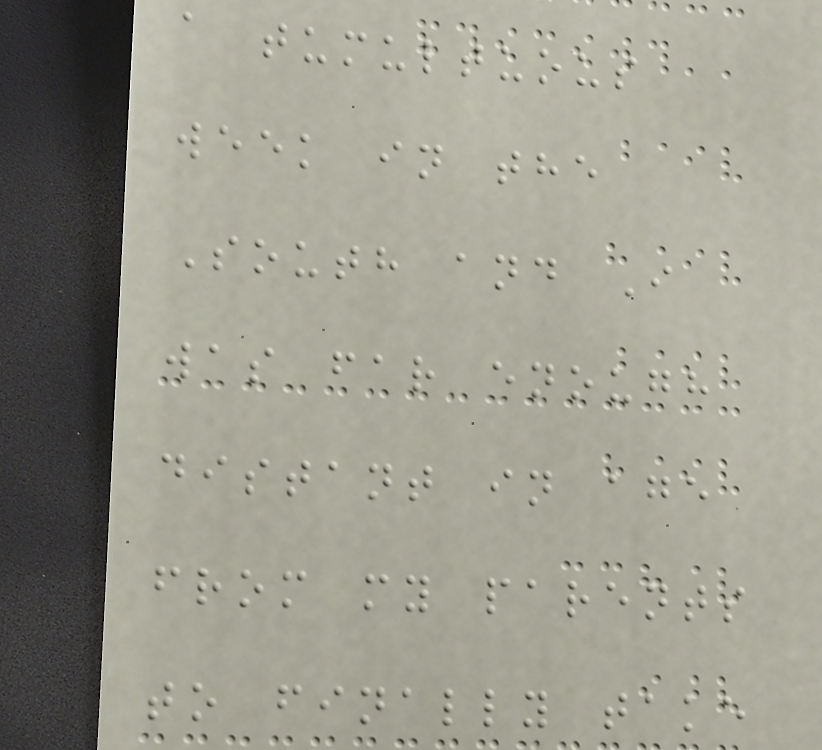a tumultuous
week in the
South and I
was far enough
distant in age
from my parents
to finally take
